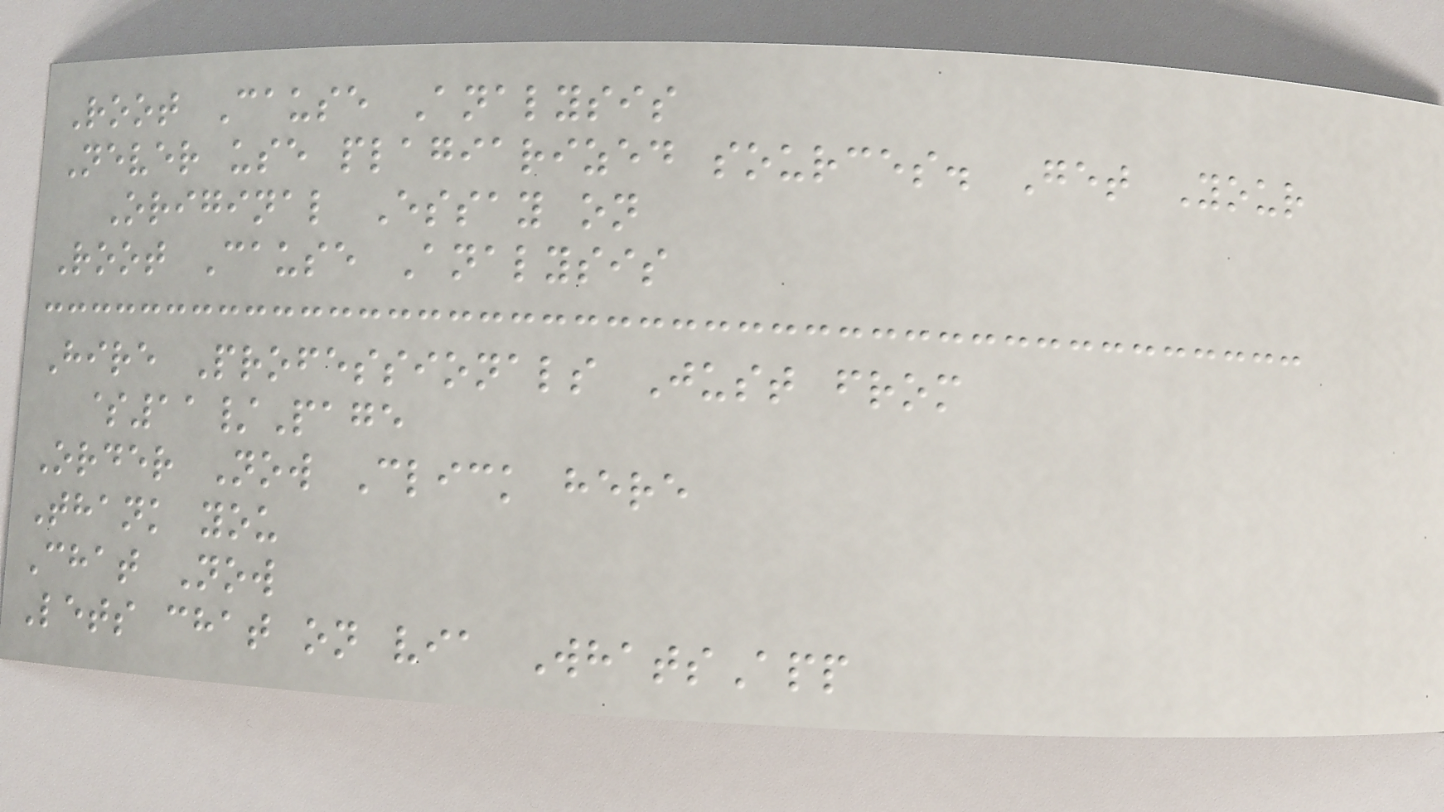Root Cause Analysis
Never use plagiarized sources. Get Your
Original Essay on
Root Cause Analysis
Hire Professionals Just from
$11/Page
Order Now Click here
Thank you
Chat Now
Lets chat on via WhatsApp
